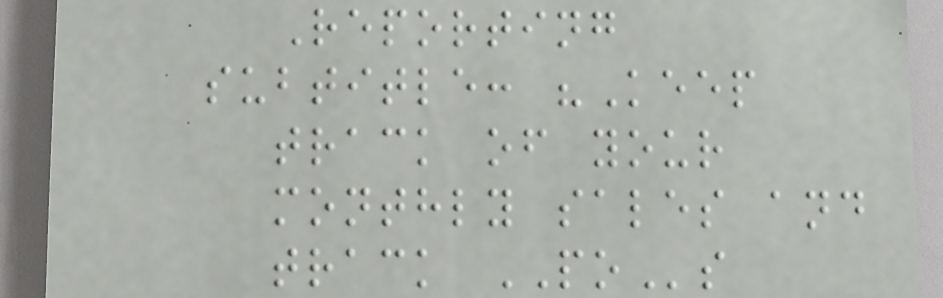Reporting
subtitle: "Keep
track of your
monthly sales and
track POs
